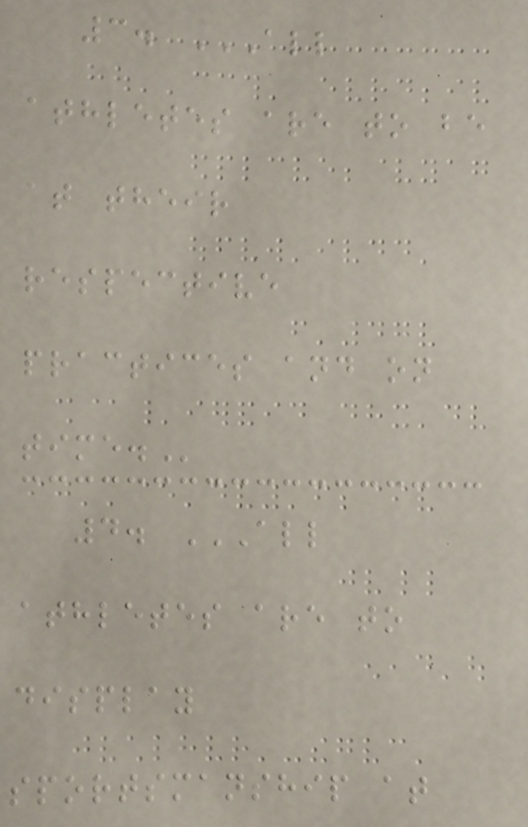3. ALL
ATHLETES ARE TO BE
AT THEIR
RESPECTIVE
PRACTICES AND ON
TIME.
4. ALL
ATHLETES ARE TO
DISPLAY
SPORTSMANSHIP AT
